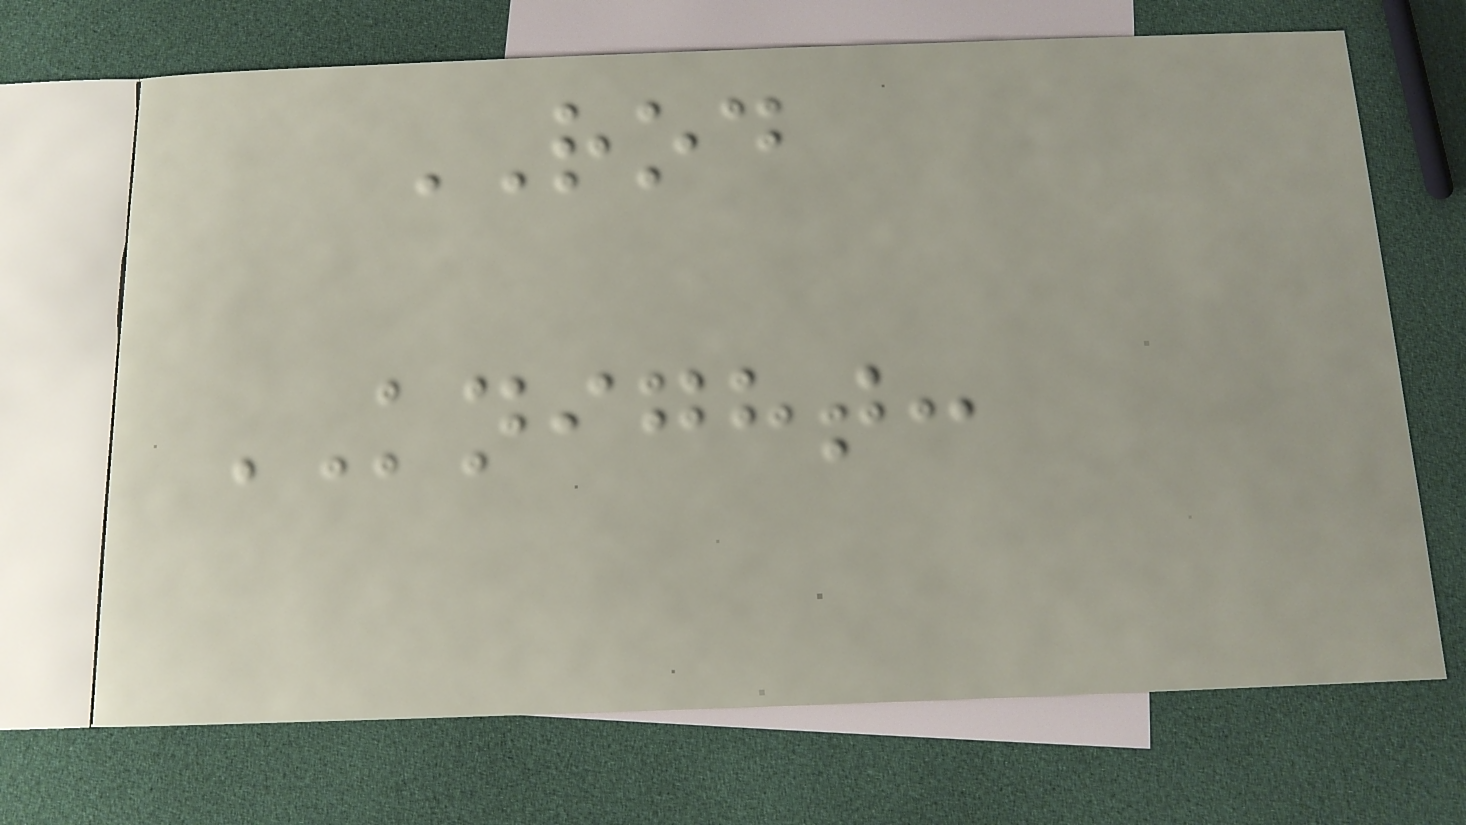ROD
KNIGHT:
